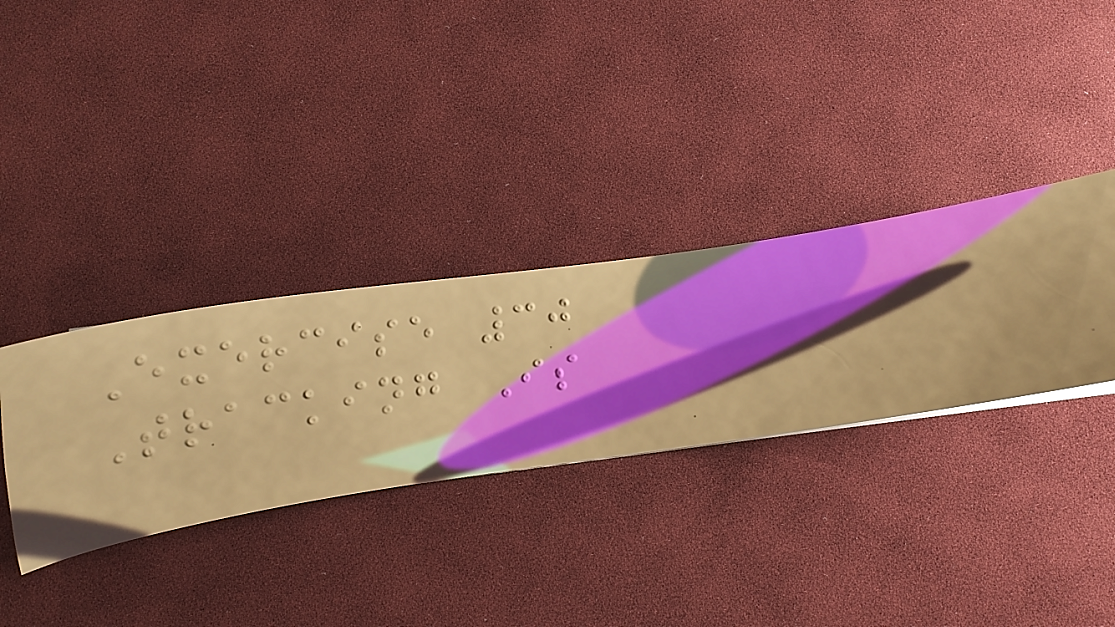Exercise 30
Tracking Is
